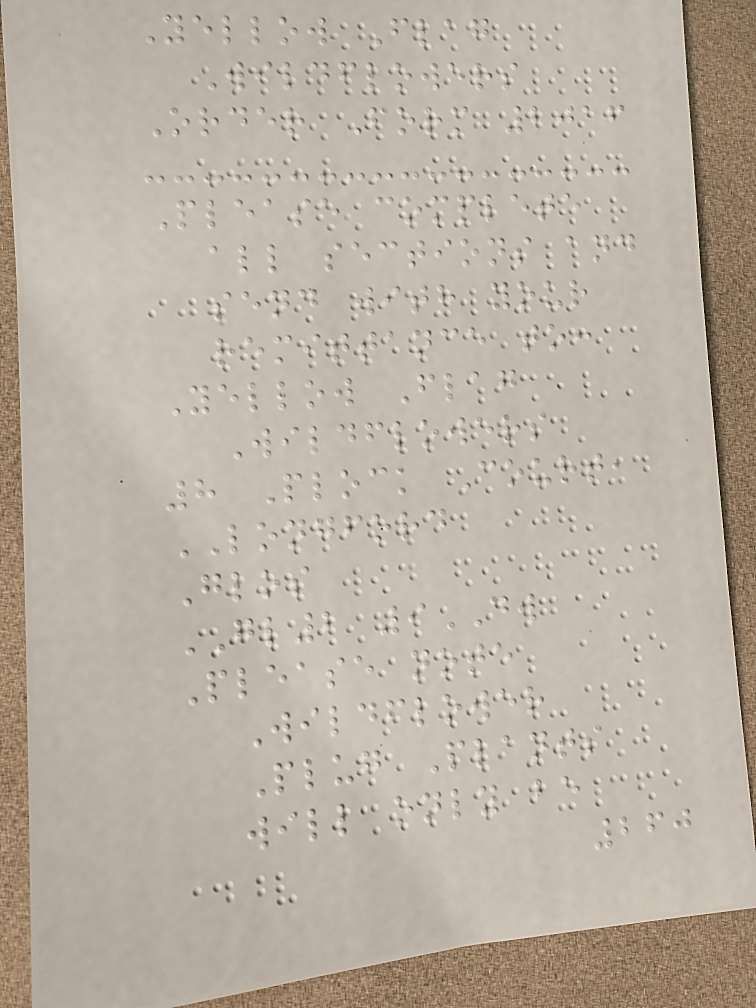Yellow Flag
Wildflowers
Order Form 2016
Please complete
all sections and
send with your
remittance to:
Yellow Flag
Wildflowers
8 Plock Court,
LONGFORD
Glos
GL2 9DW
Please note
Wildflower
Plug Plants
will only be
260
